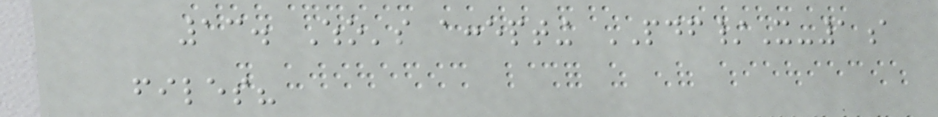13. Who's accepting PDF/X-1a
files?
